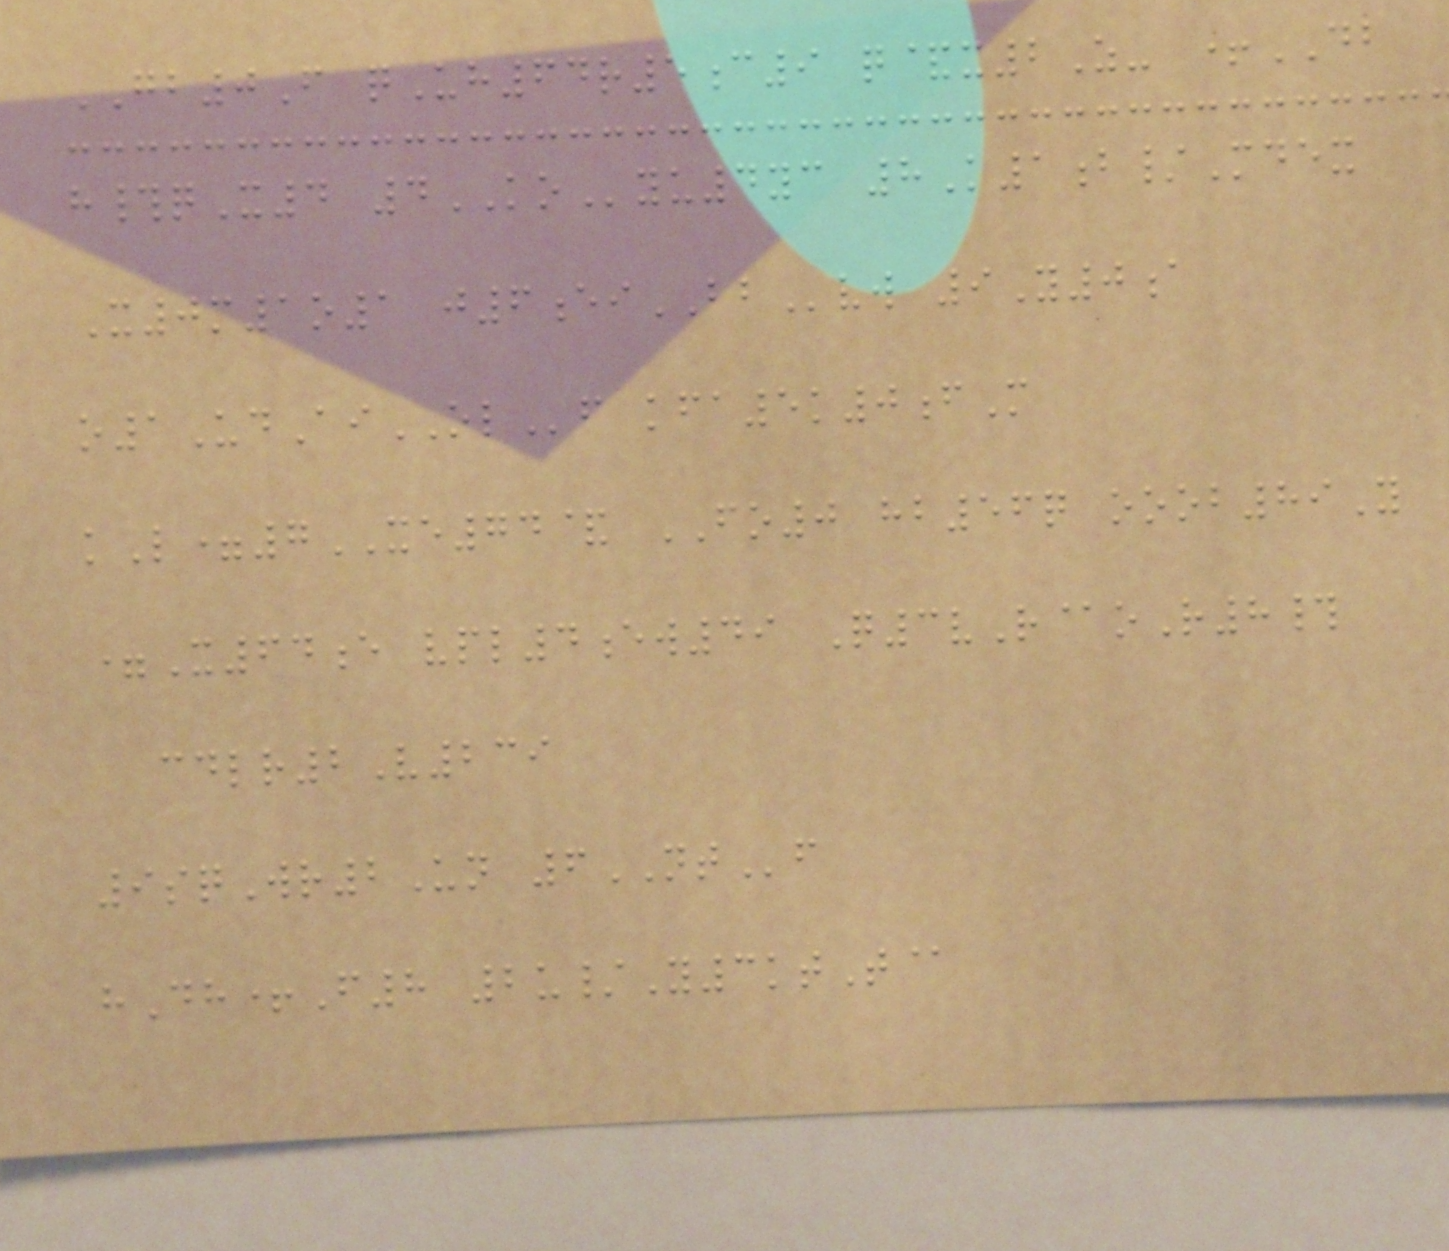GB0F qUh64r5c9 q&x2Z- +DB
h#qX4 4KOyu4yc 8K1b/Mdex
X0m1o1 j6eiBBvw 9Y0a
o1UdAiOLf kfa5k0fM
kL=7XE74& FO0 hb56q ooob89Y
=X64e vpl4ew49 Q3vR@oR8#
cdlr2V239
9sqWr2Un 6NTf
hDh+F8 2u/Y3ktT@
